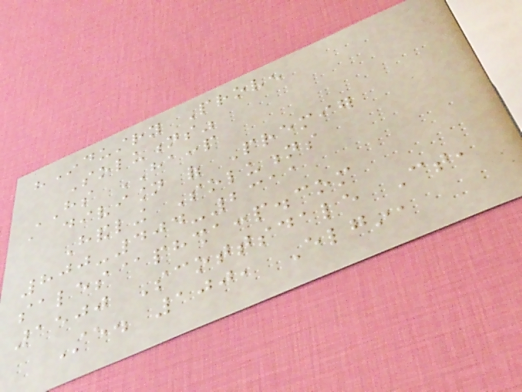"Industry Proven
Solutions"
HS HACCP
a division of Premier
Handling Solutions
800-404-2311
sales@phshaccp.com
1500 Scottsdale Ct,
Ste. 100, Elgin,
